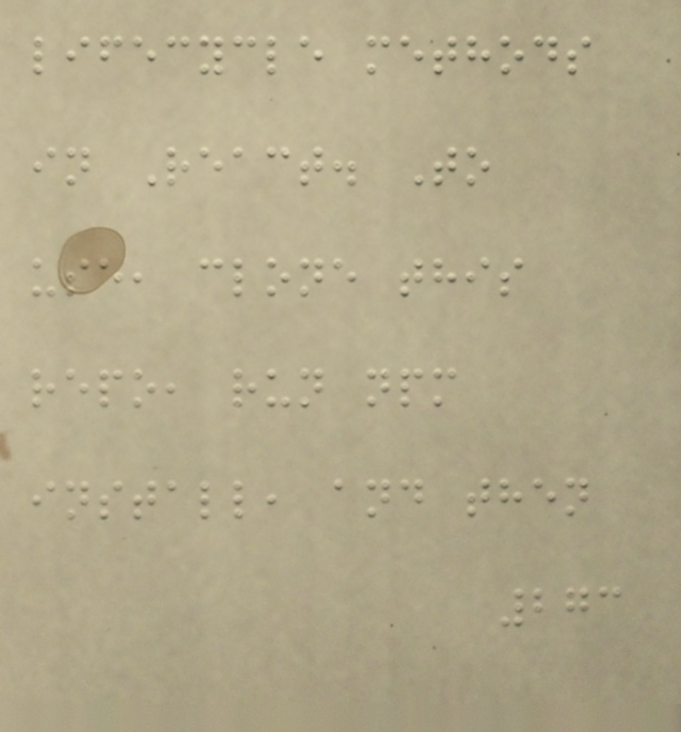lifecycle methods
in React. To
use, clone this
repo, run npm
install, and then
273
